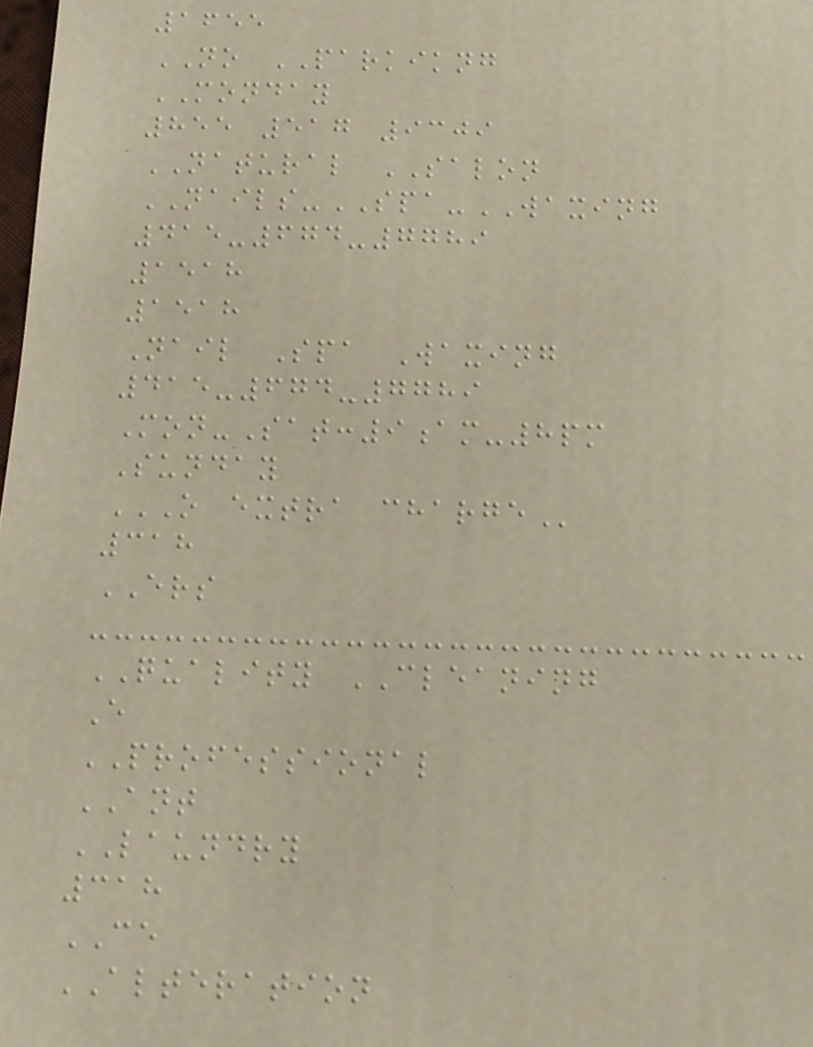1655
NO PARKIKNG
MONDAY
855 517 9309
NATURAL SALON
NAILS-SPA-WAXING
415-674-7789
1518
1518
Nail Spa Waxing
415-674-7789
Mon-Sat:9am-8pm
Sunday
O EXTRA CHARGE
318
ERS
QUALITY CLEANING
E
PROFESSIONAL
ANT
LAUNDRY
318
CE
ALTERATION
